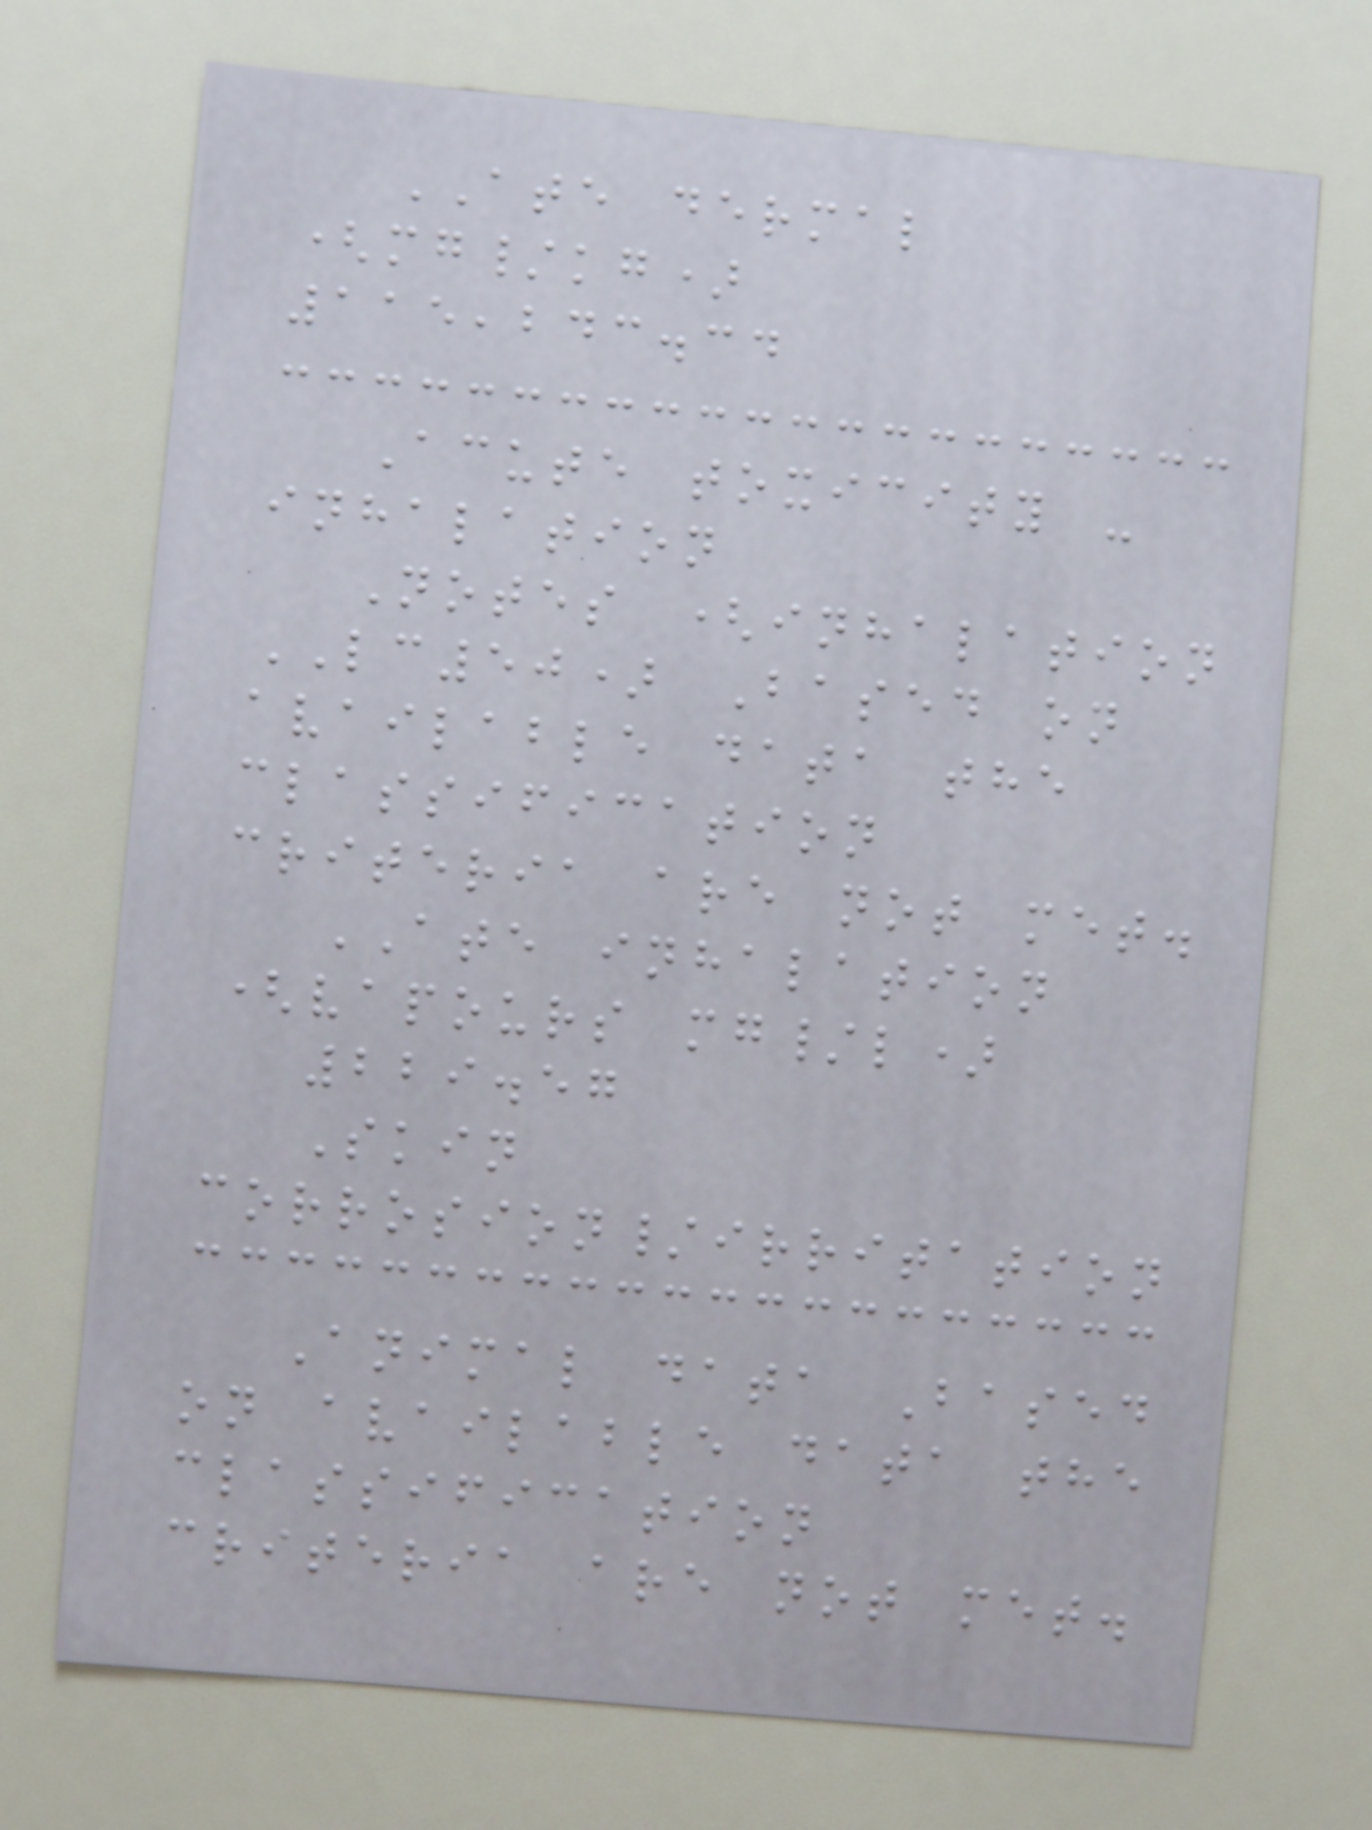ATE dermal
(mg/kg)
115,243.34
Acute toxicity -
inhalation
Notes (inhalation
LC50) Based on
available data the
classification
criteria are not met.
ATE inhalation
(vapours mg/l)
229.57
Skin
corrosion/irritation
Animal data Based
on available data the
classification
criteria are not met.
